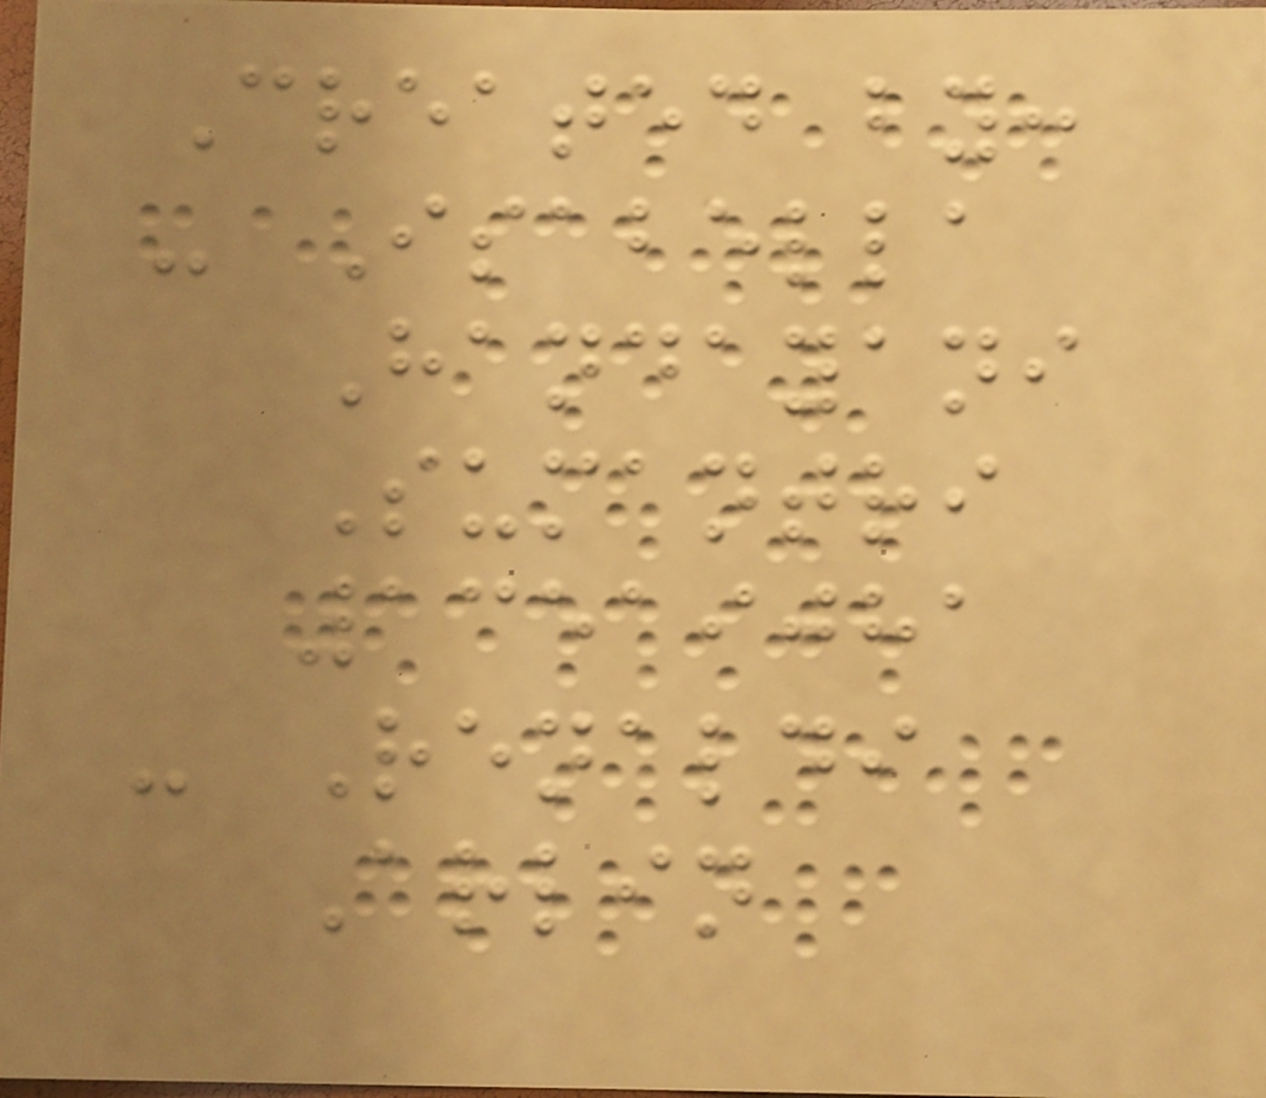Created by:
- Isabella
Handayani
Sumantri
13519081
- Renaldi
Arlin
